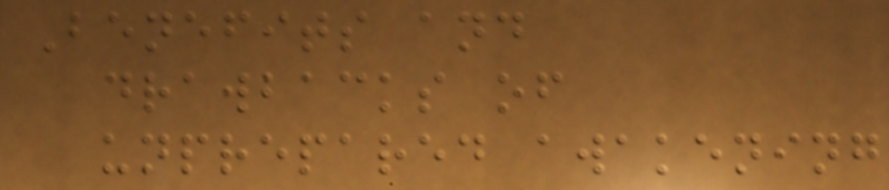Benefits and
drawbacks of
unprepared awakening
